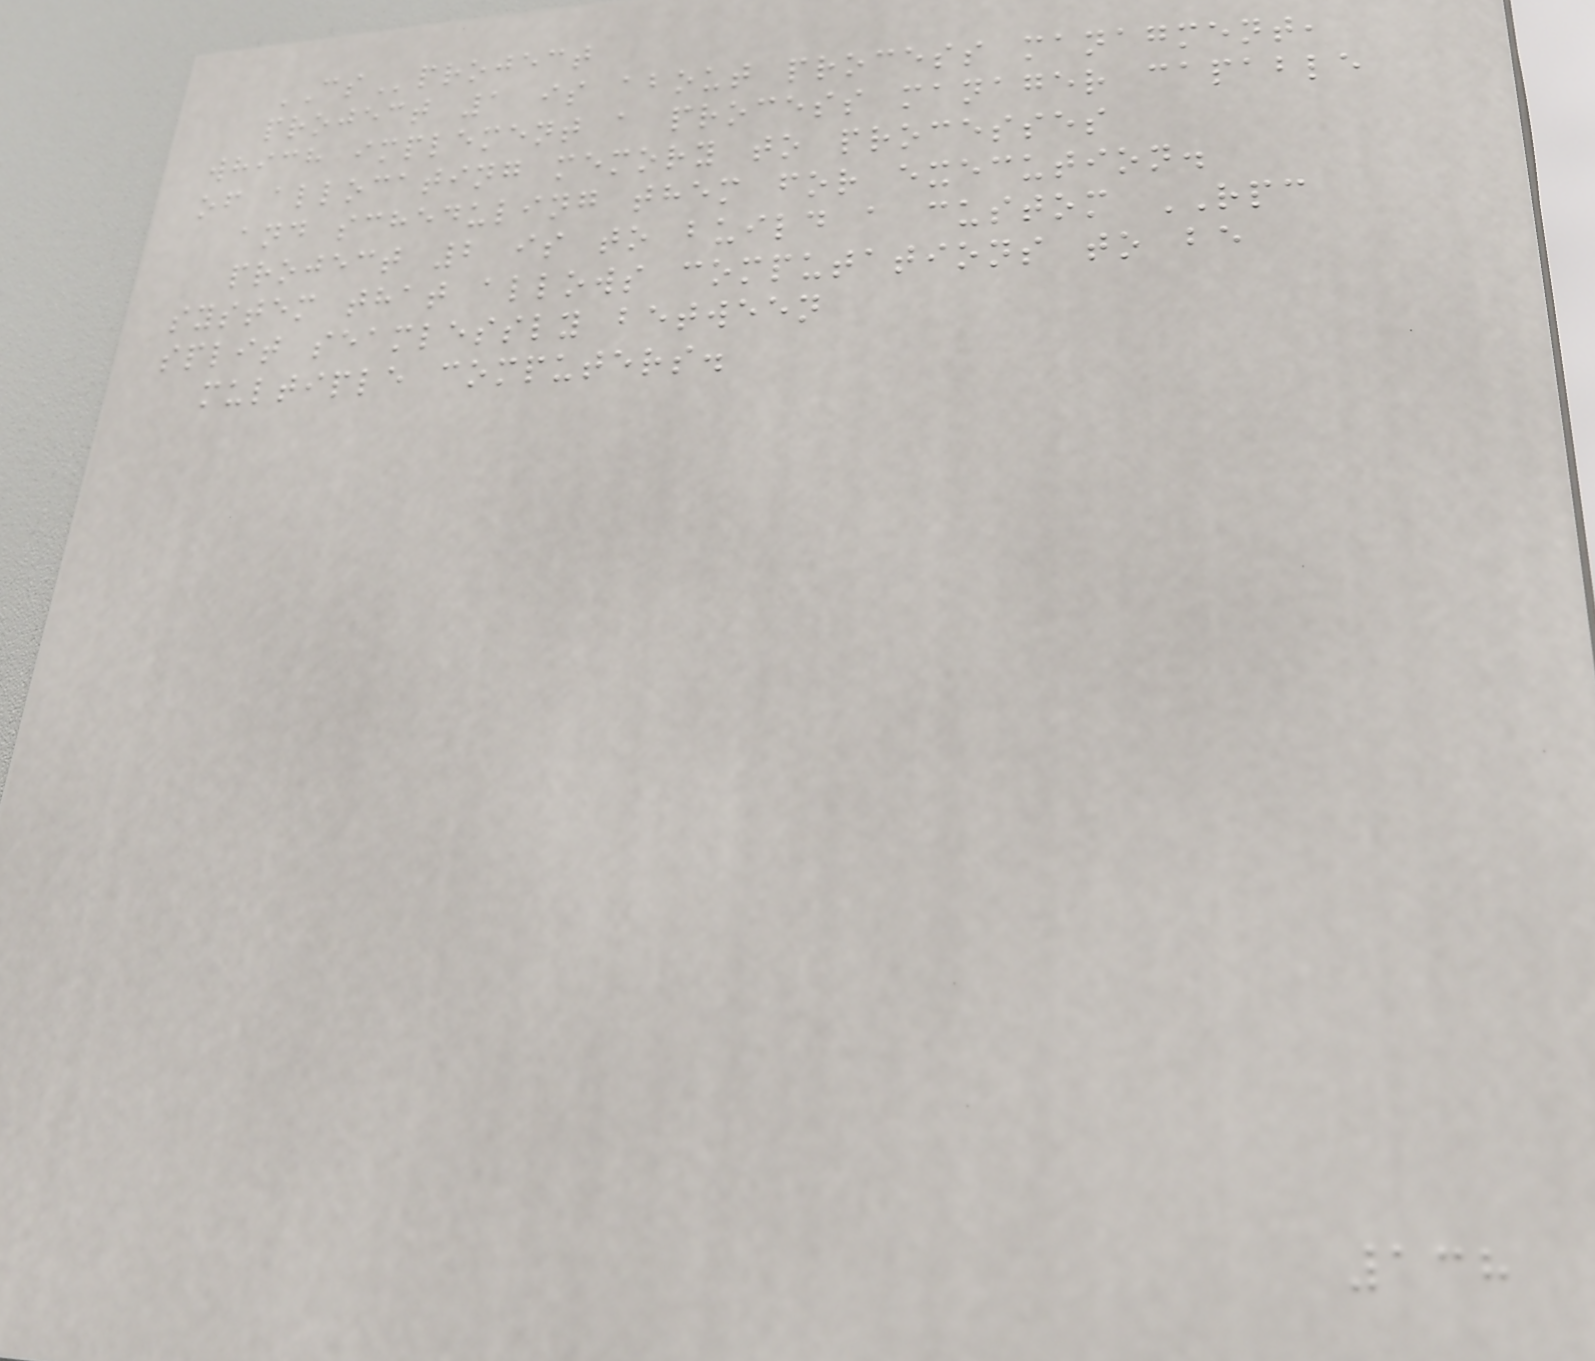CSproject
project 1 is about process managment,
which implement a process manager capable
of allocating memory to processes
and scheduling them for execution.
project 2 is to build a custom RPC
system that allows computations to be
split seamlessly between
multiple computers.
138
